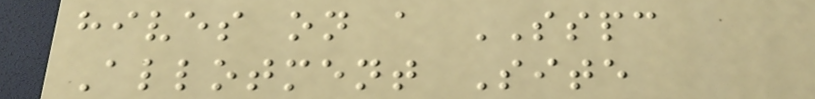hives on a SSPC
Allotment Site
